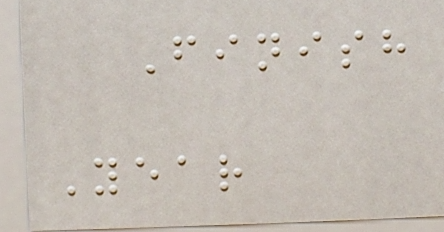Finish
Year
